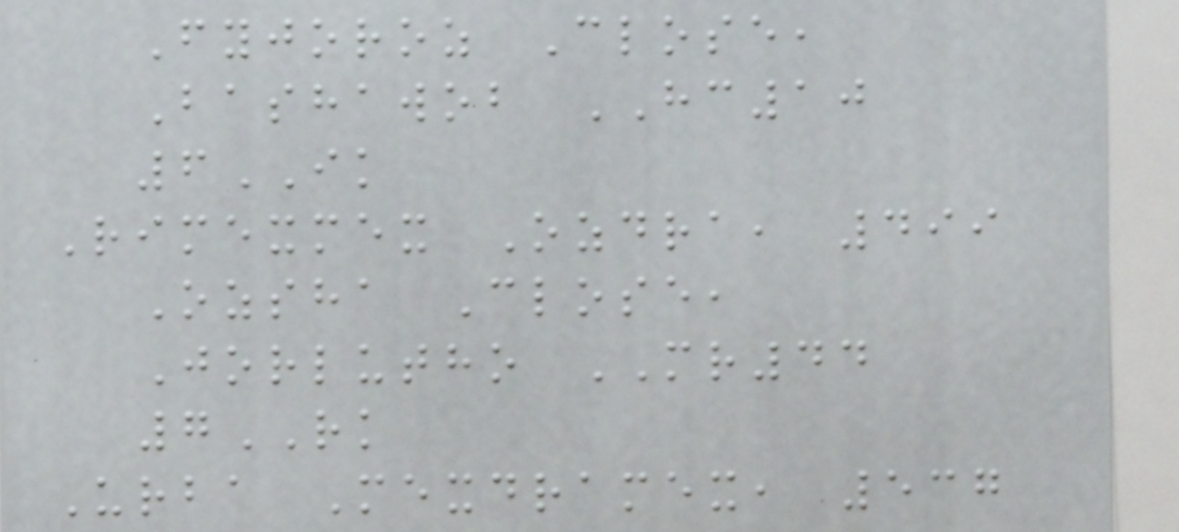Fyjoroz Close,
Bashawob HC10
6IK
Rimexmex Ozdra, 499
Ozsha Close,
Jorlutho MR44
7RK
Urba Mexdramex, 537
